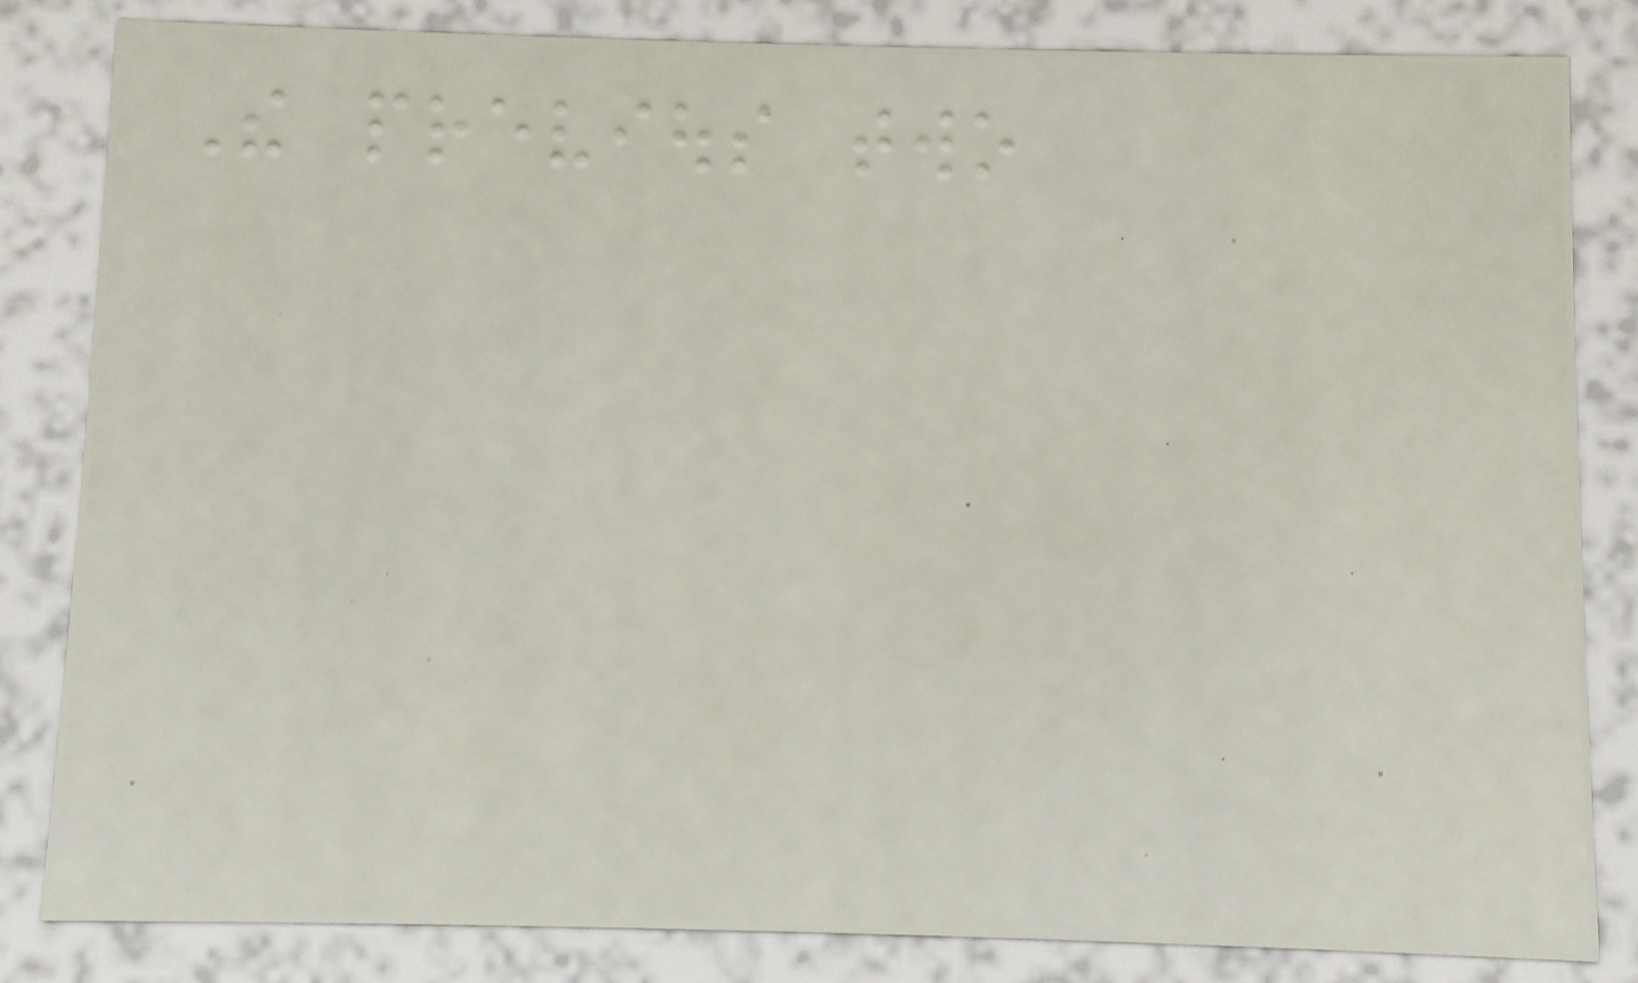The previous two
